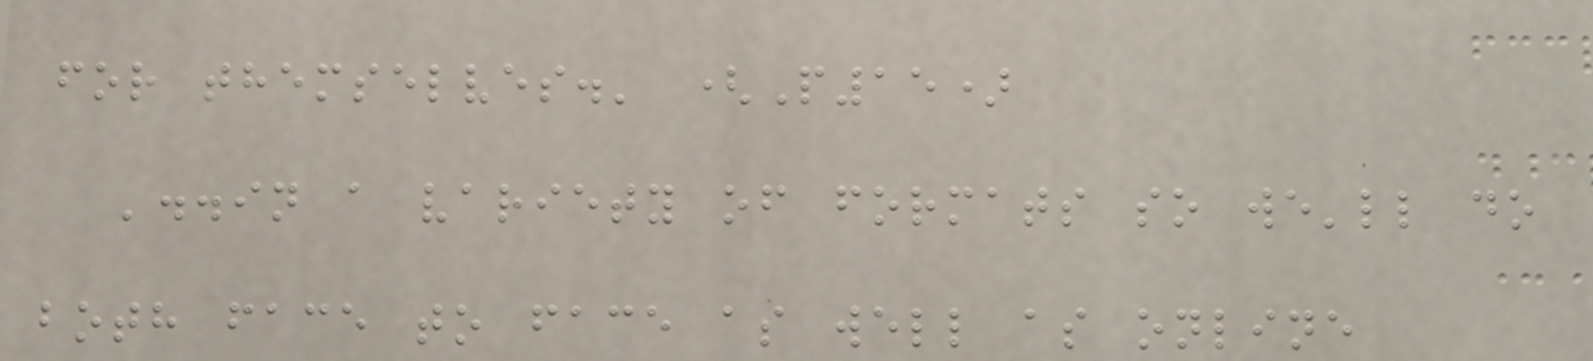for themselves.' (P15)
'..in a variety of formats so we'll do
both face to face as well as online
